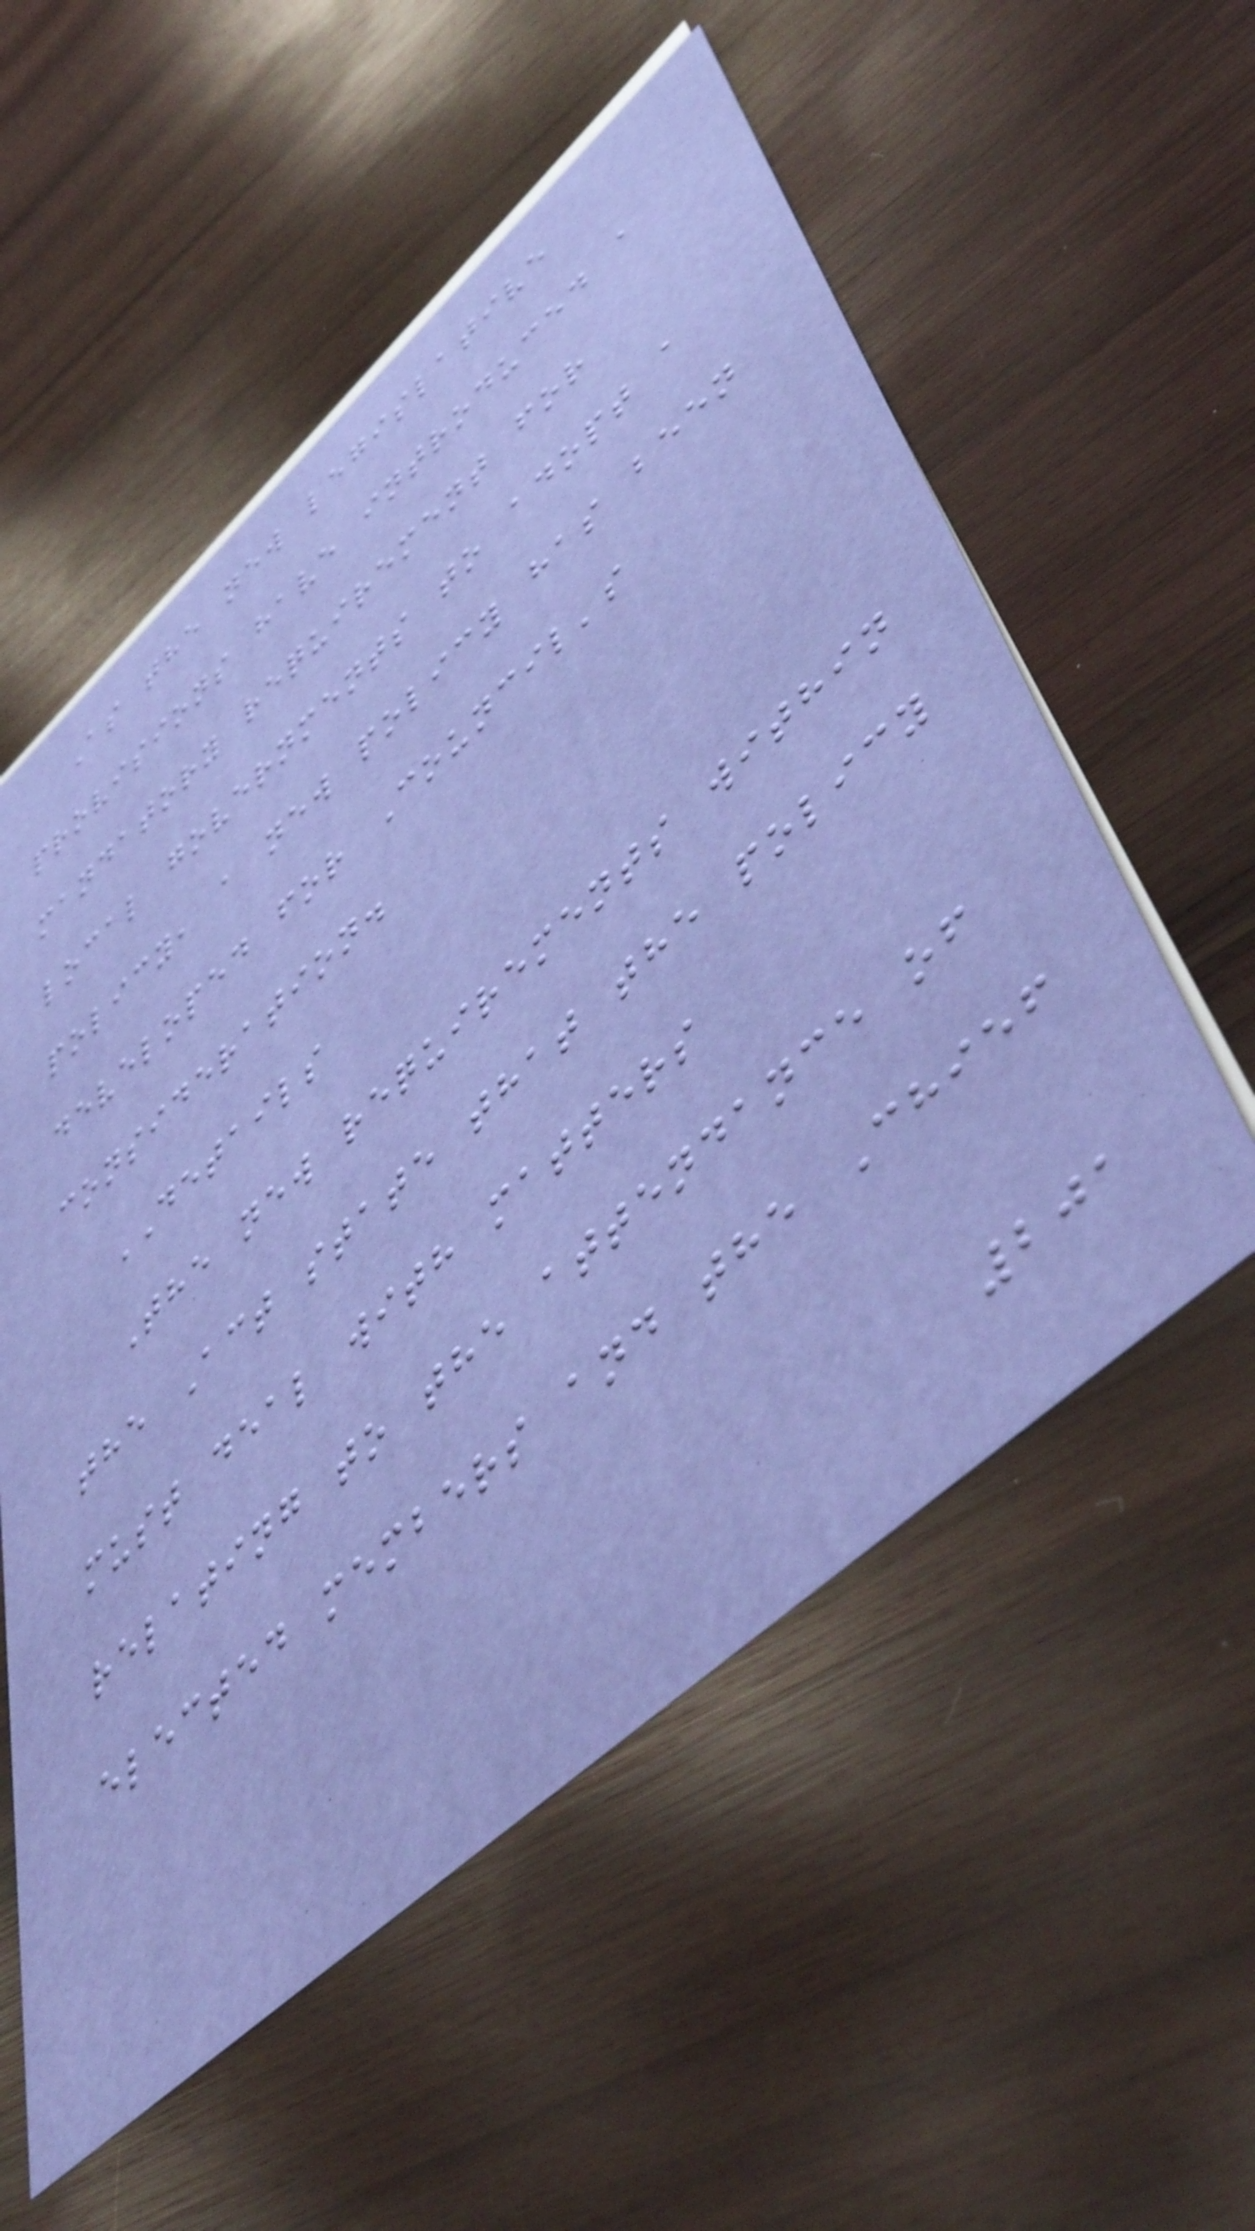As the new legislative
provisions have introduced a
mandatory requirement for
local governments to adopt a
policy, a new policy has been
developed for Council's
consideration.
DETAILS
The new requirements within
the Act state that the policy
must deal with matters
relating to the attendance of
elected members and the Chief
201
